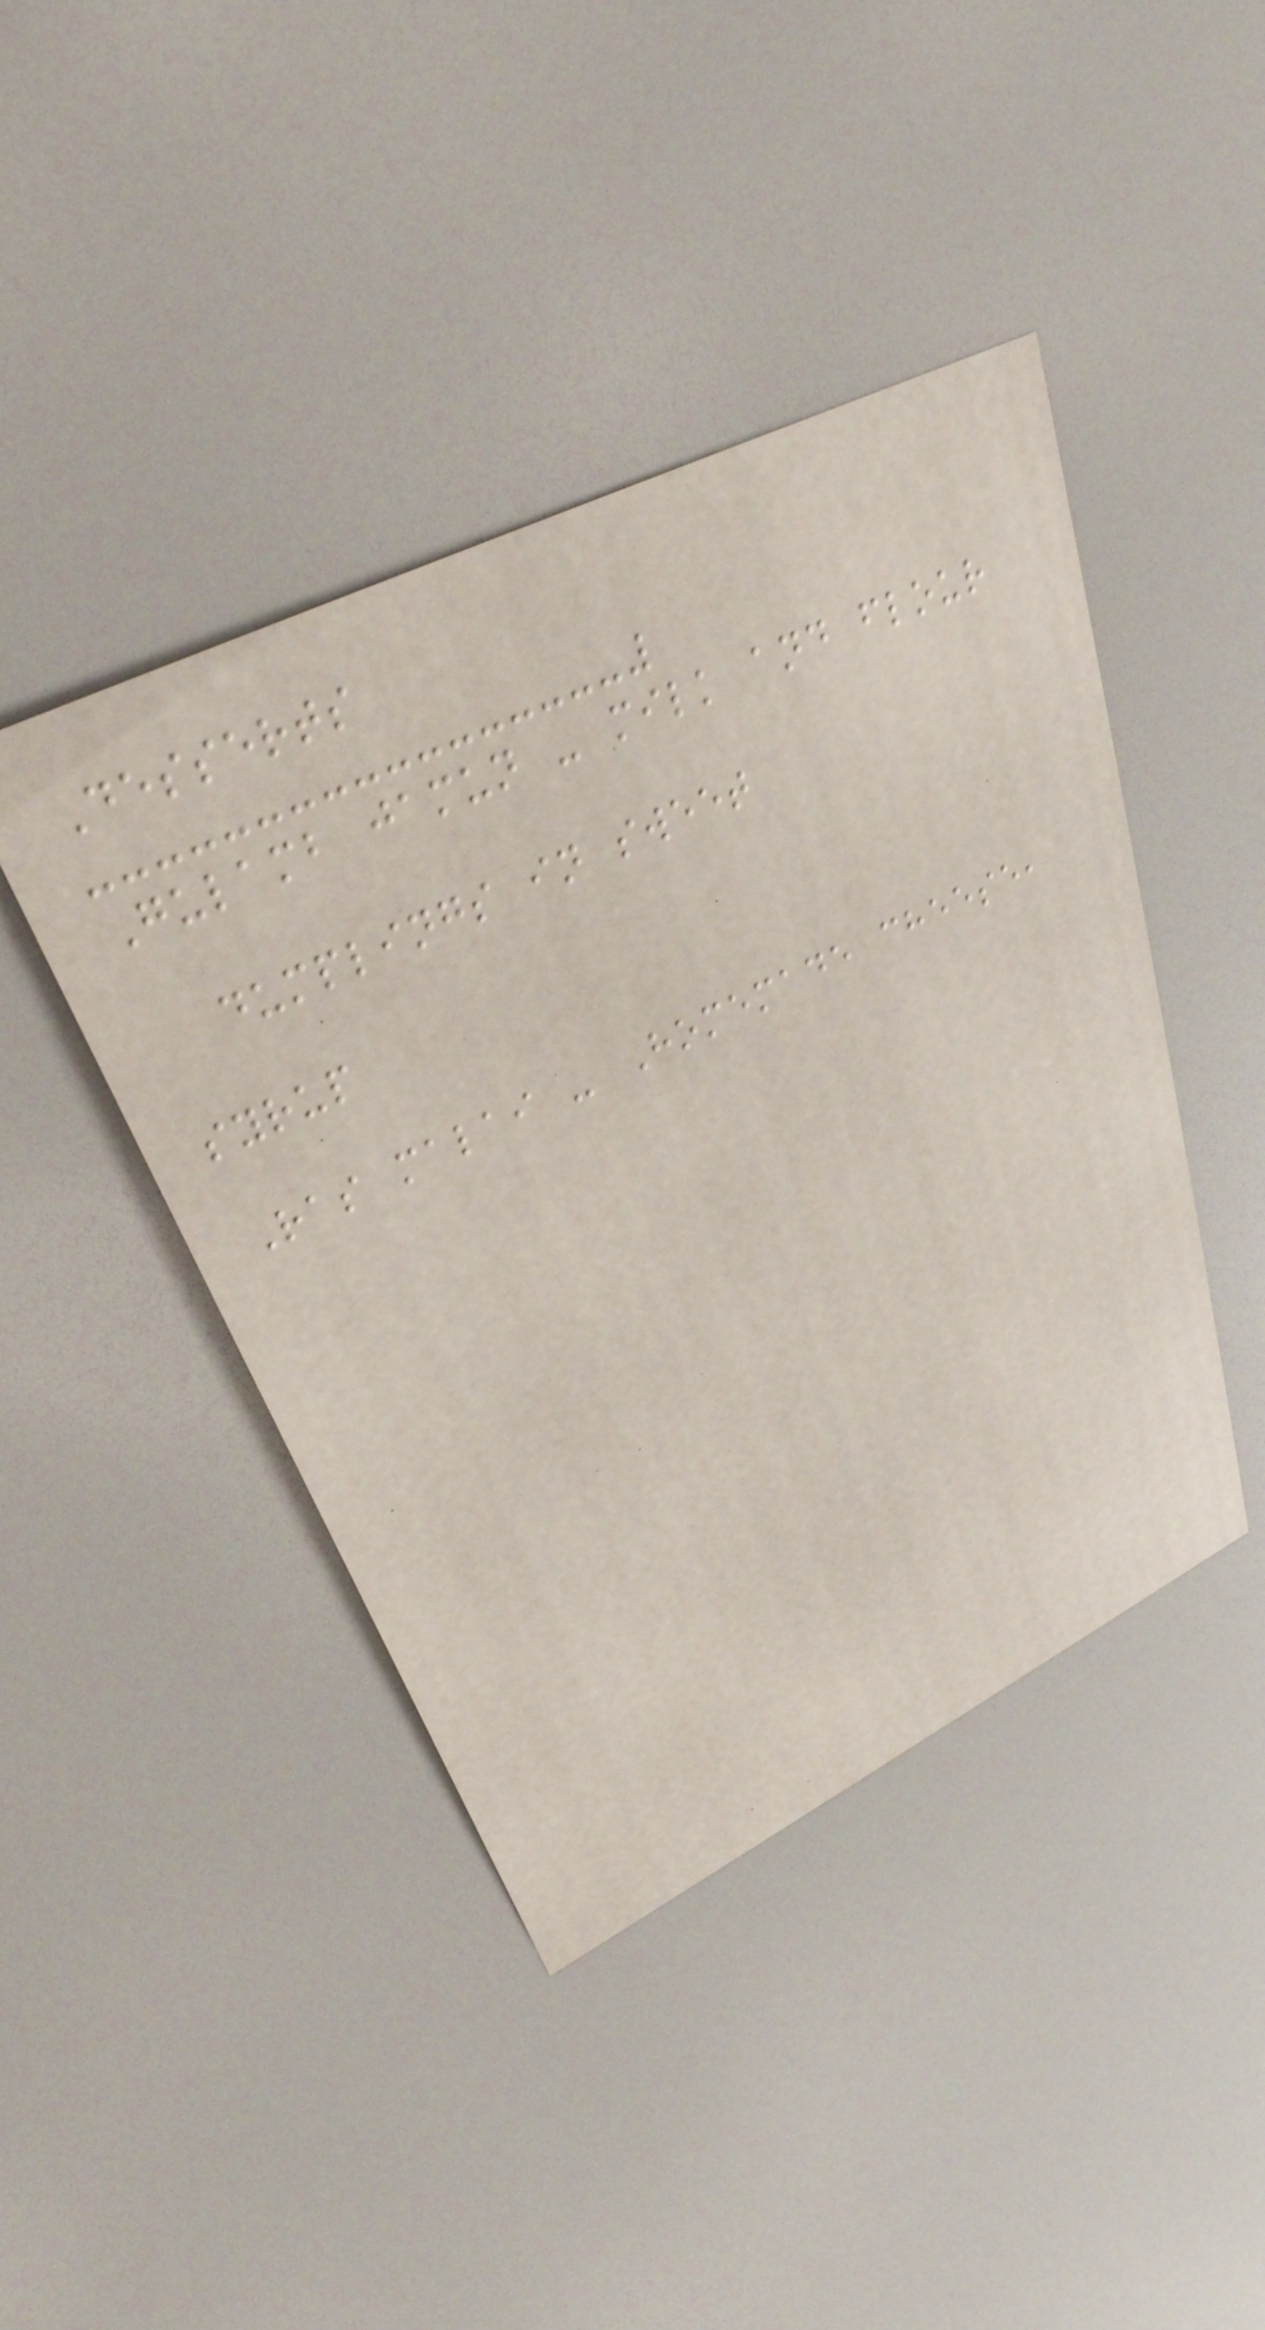Desserts
Gulamb jamun - milk and flour
dumplings in sweet
syrup
Ras malai - Homemade cheese,
